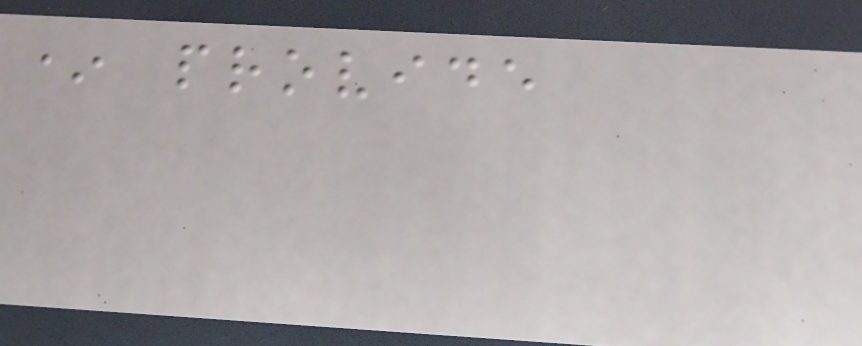* provide
